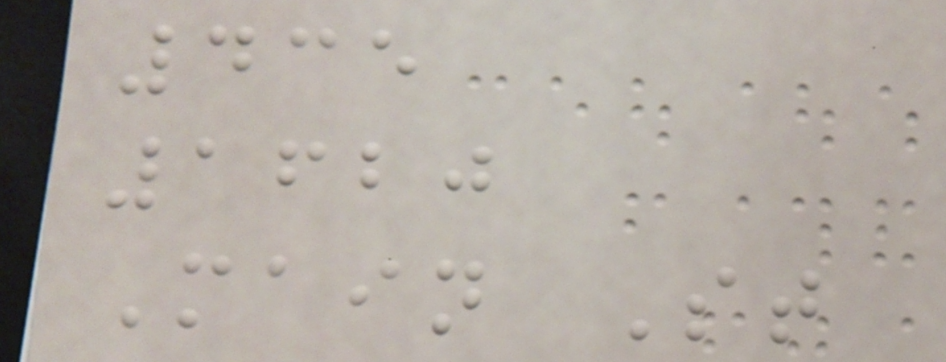435
1620
Main St
